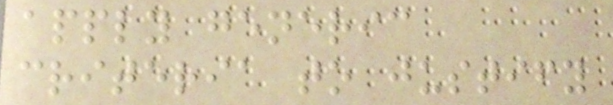apply generic
criteria to justify
